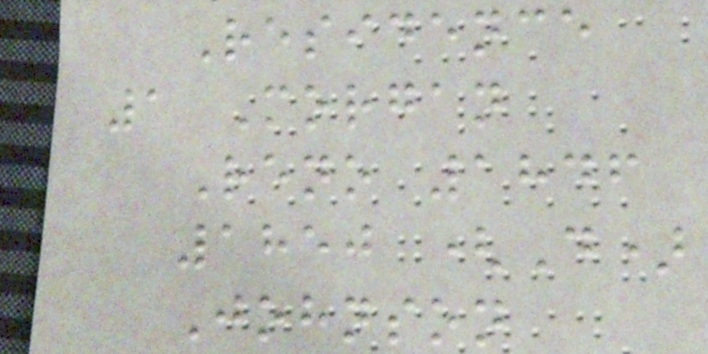Residence
1 Morgan
Reno 1846
1850 (D)
Johnson
